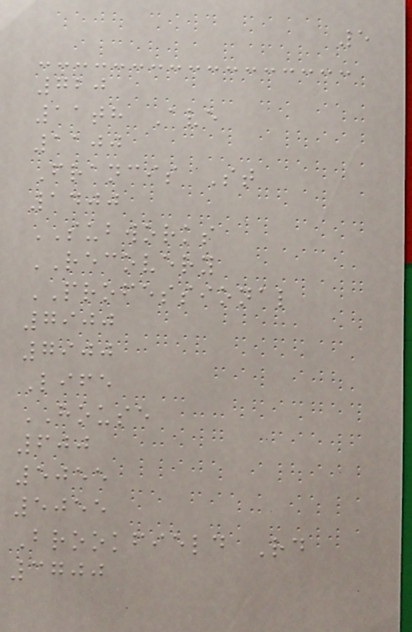5
720
11th Ave
1100
Francis St
1400
SUBWORKS
RECOVERY
PROFESSIONAL
7900
7900
Life
HOUSE
600
5055
5055
Brookfield Rd
3700
